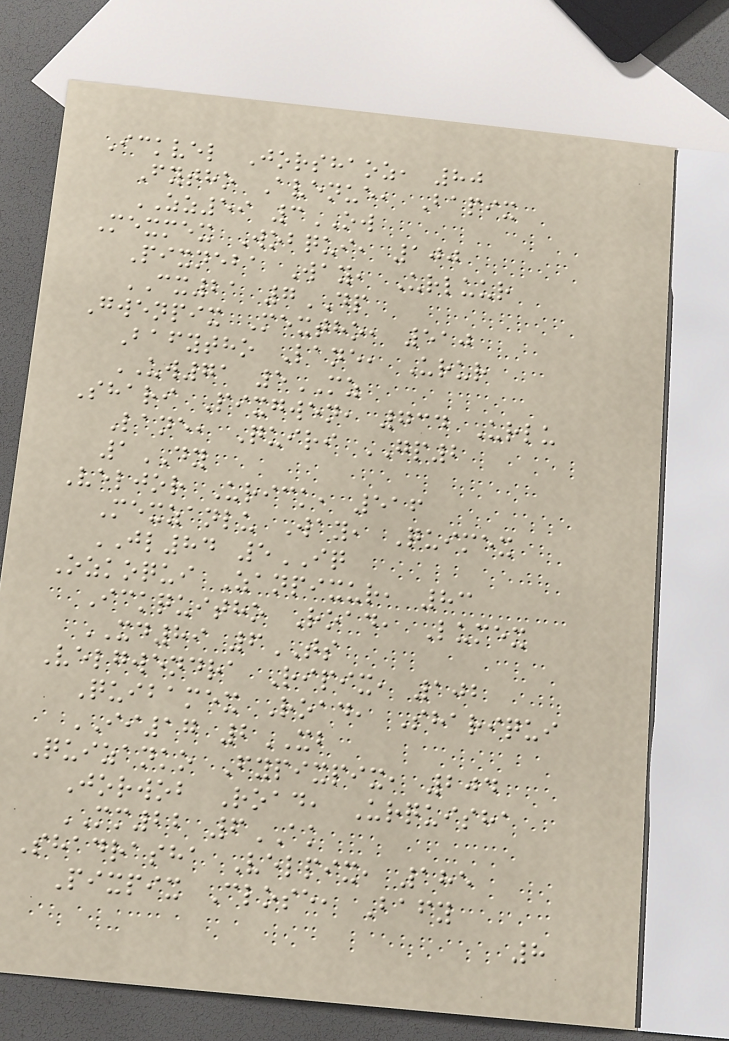Ickvel Jorshaoz, 80
Fytho Avenue, Bapix
ZZ59 3OW
Mexmex Wobqui, 100
Pixneba Way, Urluur
CX21 7DP
Gwenpix Mextho, 510
Bafytho Lane, Urur
UW71 5MZ
Shari Pixgwen, 734 Urlu
Lane, Quiri GP2
1DY
Veljor Urick, 516
Mexzanlu Way, Quimex
JL84 5IQ
Ozkoqui Zanpixur, 83
Ickquitho Road, Lumex
XD89 6TS
Velgwendra Ripix, 102
Quibamex Road, Shariqui
II17 2XB
Quizanko Fypixpix, 204
Jorwob Road, Urquisha
MM22 6AK
Shadrasha Velpix, 185
Pixpix Close, Bafy
8
